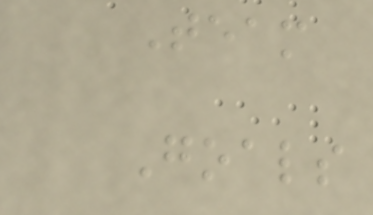Team
Goals
